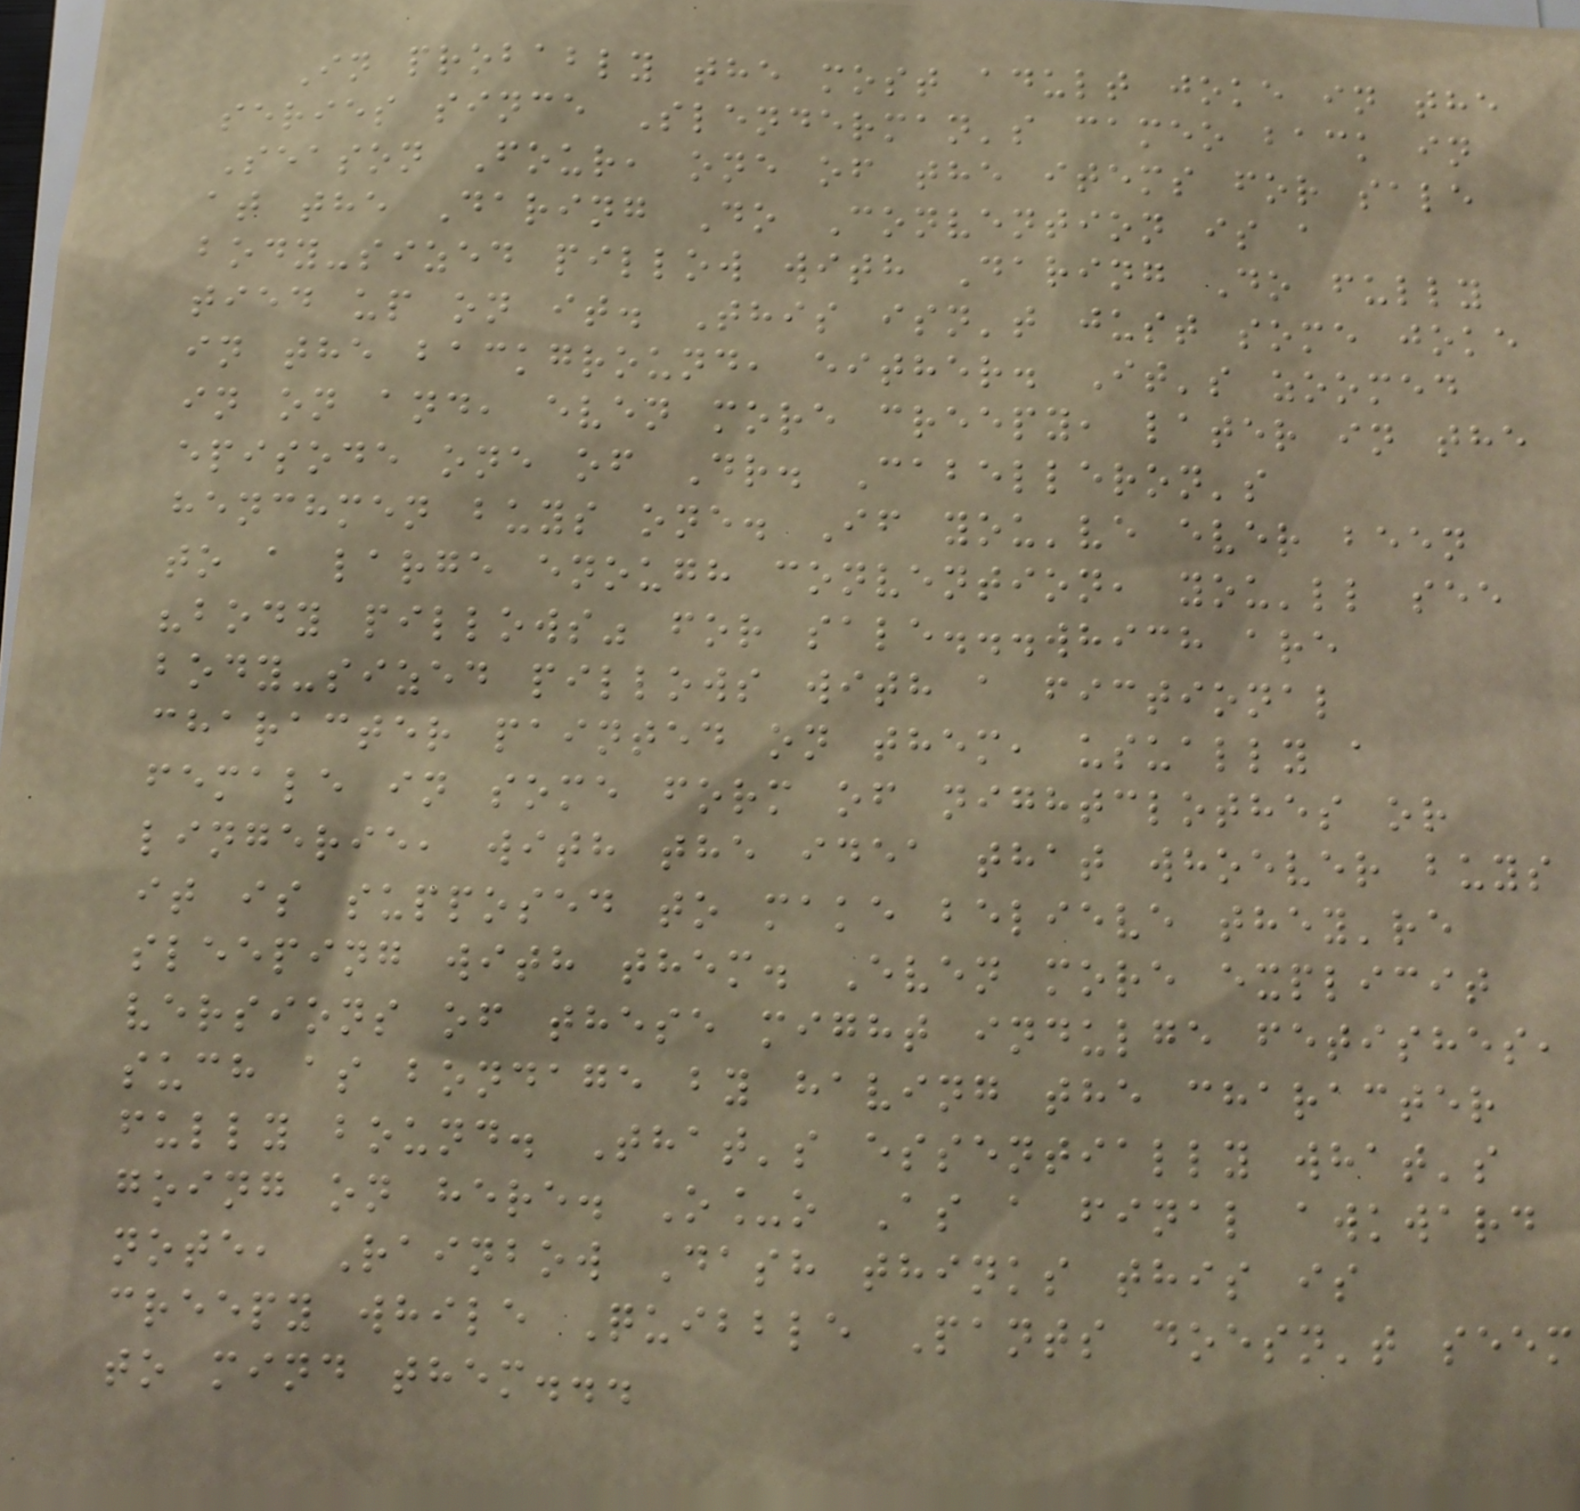In probably the most adult joke in the
series since Slenderman's cameo back in
Season Four, one of the items for sale
at the Daring Do Convention is a
body-sized pillow with Daring Do fully
tied up on it. This isn't just some joke
in the background, either. It's zoomed
in on and, even more creepy, later in the
episode one of Dr. Cabelleron's
henchmen buys one. If you've ever been
to a large enough convention, you'll see
"body pillows" for sale...which are
body-sized pillows with a fictional
character painted on them, usually a
female in some form of nightclothes or
lingerie, with the idea that whoever buys
it is supposed to make believe they're
sleeping with them. Even more explicit
versions of these might indulge fetishes,
such as bondage by having the character
fully bound. That's essentially what's
going on here. O_o As a final awkward
note, Rainbow Dash thinks this is
creepy while Quibble Pants doesn't seem
to mind them...
